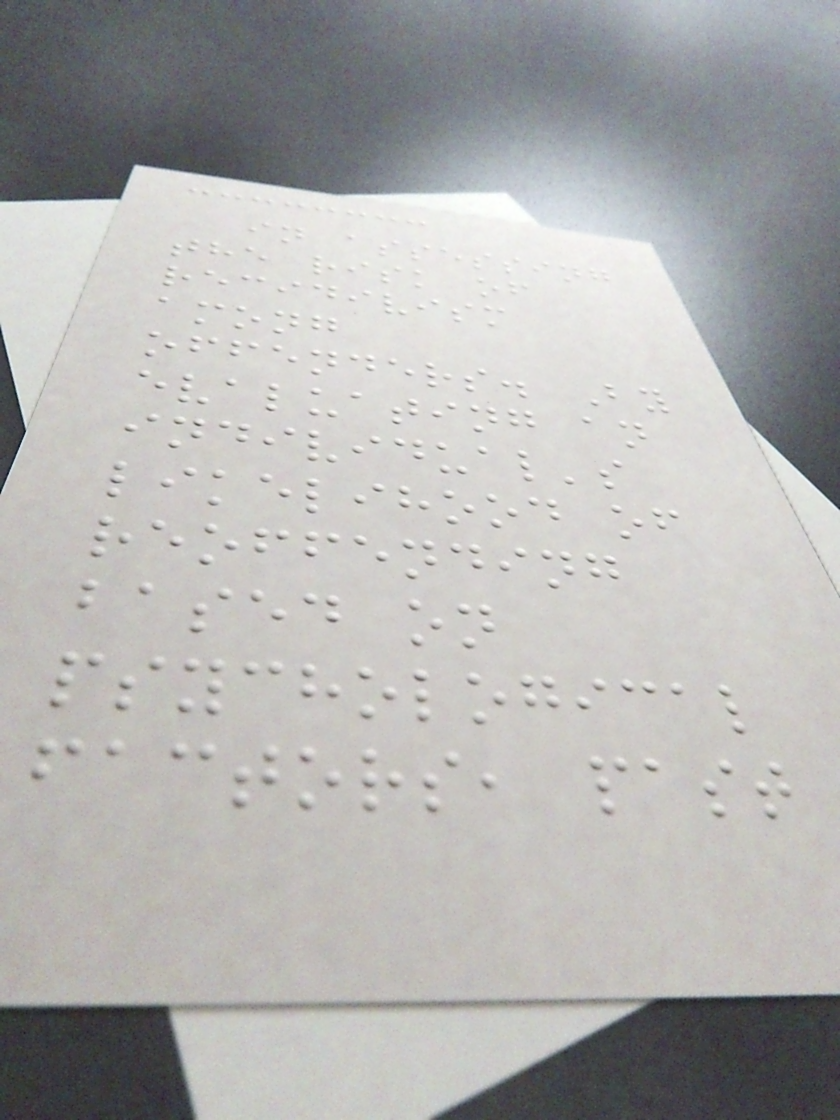in assessing
the risk of
recidivism
among
offenders. By
evaluating an
individual's
likelihood of
reoffending
based on
psychological
factors, past
